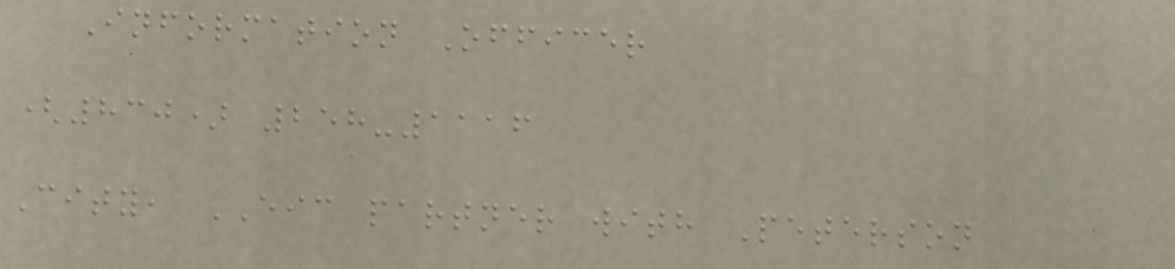Information Officer
(830) 258-1116
City, EIC partner with Peterson
